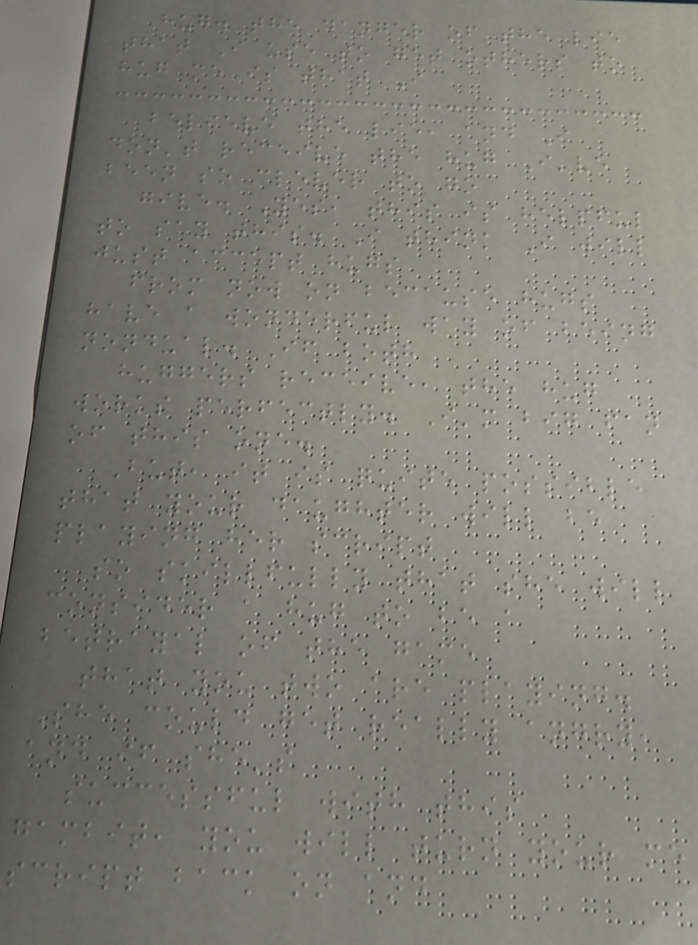hug. the danger of the lie
that I use to get others to
hug me is that I
believe the lie, and I
don't receive the hug I've
been so clever to go
give. Yes, this is helpful
to say this. I think I will
just accept hugs
from now on because hugs
have a wonderful way of being
nondual. If both
huggers receive, the hug
works perfectly. I'm big fan
of this one.
But, it is quite possible
that your daughter will be
playing her script
so skillfully that she will
consider a hug to be a
betrayal of the game
that you two are playing.
She could get really angry,
and if she's
successful with this
gambit, you will turn your me
script back on and
